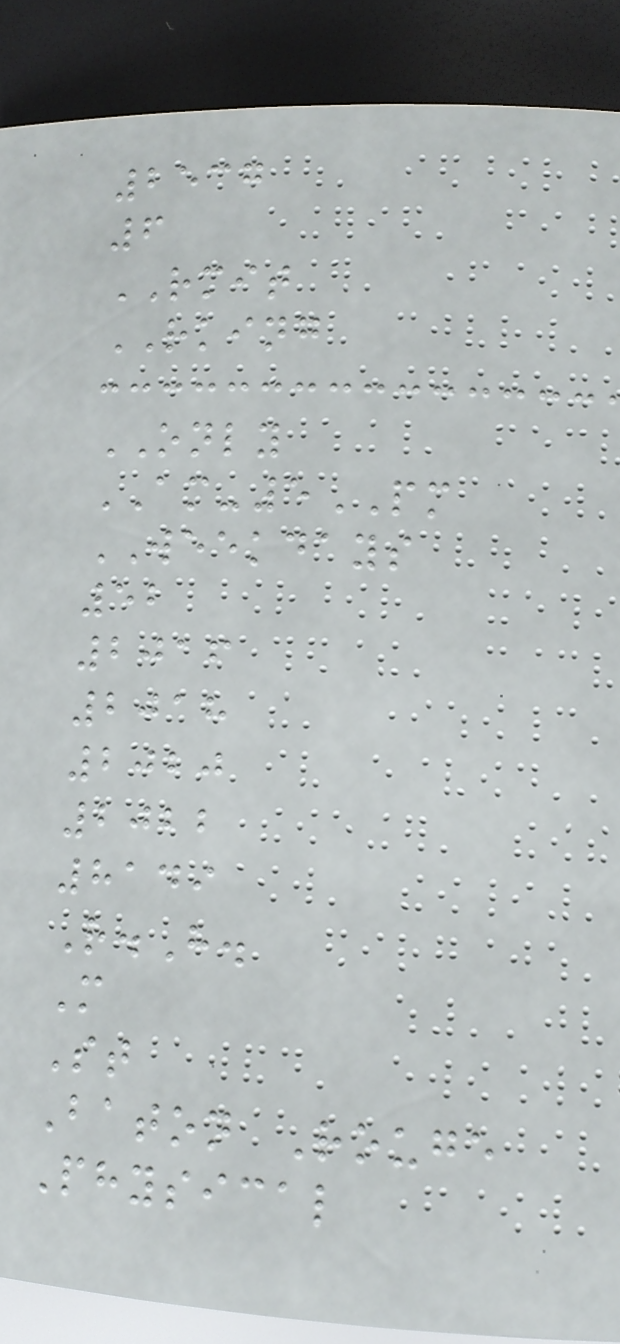2537
6
RMIT
RKING
ONLY
AM-5PM
WEEKDAYS
52
2016
2018
2020
2022
8149
R.H.
M
St
Baton Rouge
Physical
